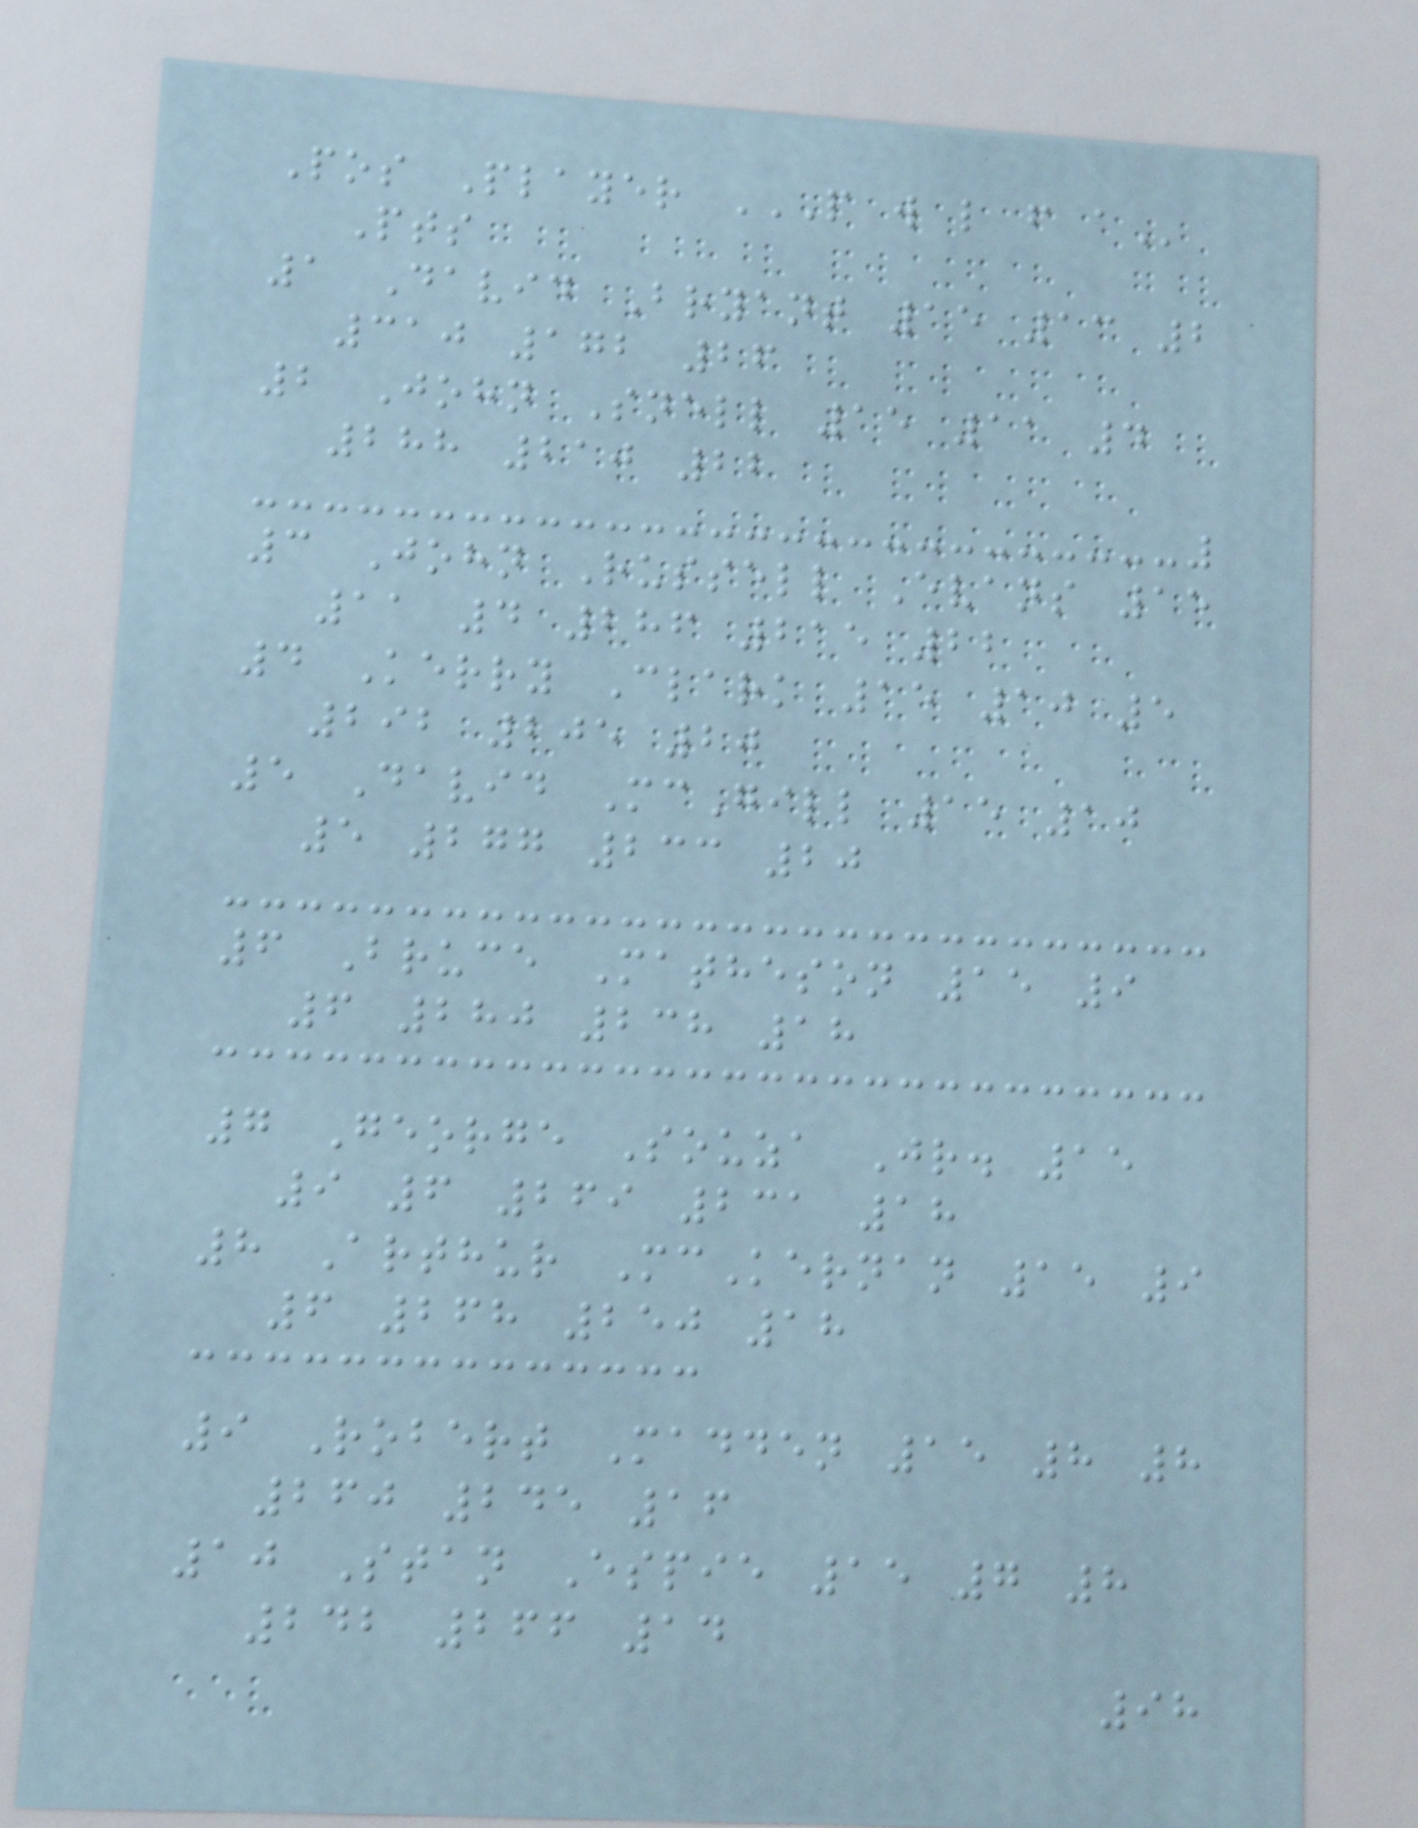Pos Player P W L F A
Pts
1 David Bryant 15 13 2
310 172 26
2 John Snell 15 11 4
288 210 22
3 John Russell Evans 15
11 4 286 215 22
4 Kerry Clark 15 10 5
292 205 20
5 David McGill 15 10
5 277 233 20
6 Bruce Matheson 15 9
6 280 238 18
7 George Souza Jr. 15
9 6 269 231 18
8 Arthur McKernan 15 9
6 268 250 18
9 Robert Madden 15 8 8
260 245 16
10 Stan Espie 15 7 8
242 266 14
98
